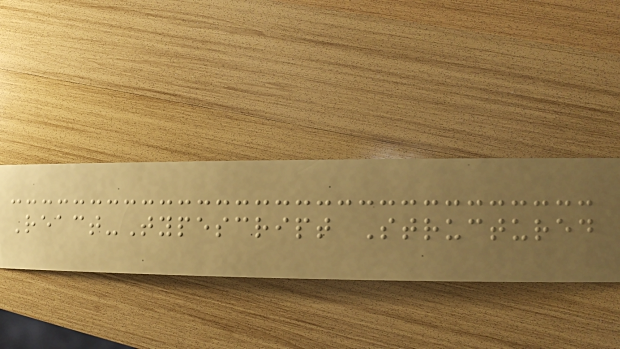React-Typescript Structured
